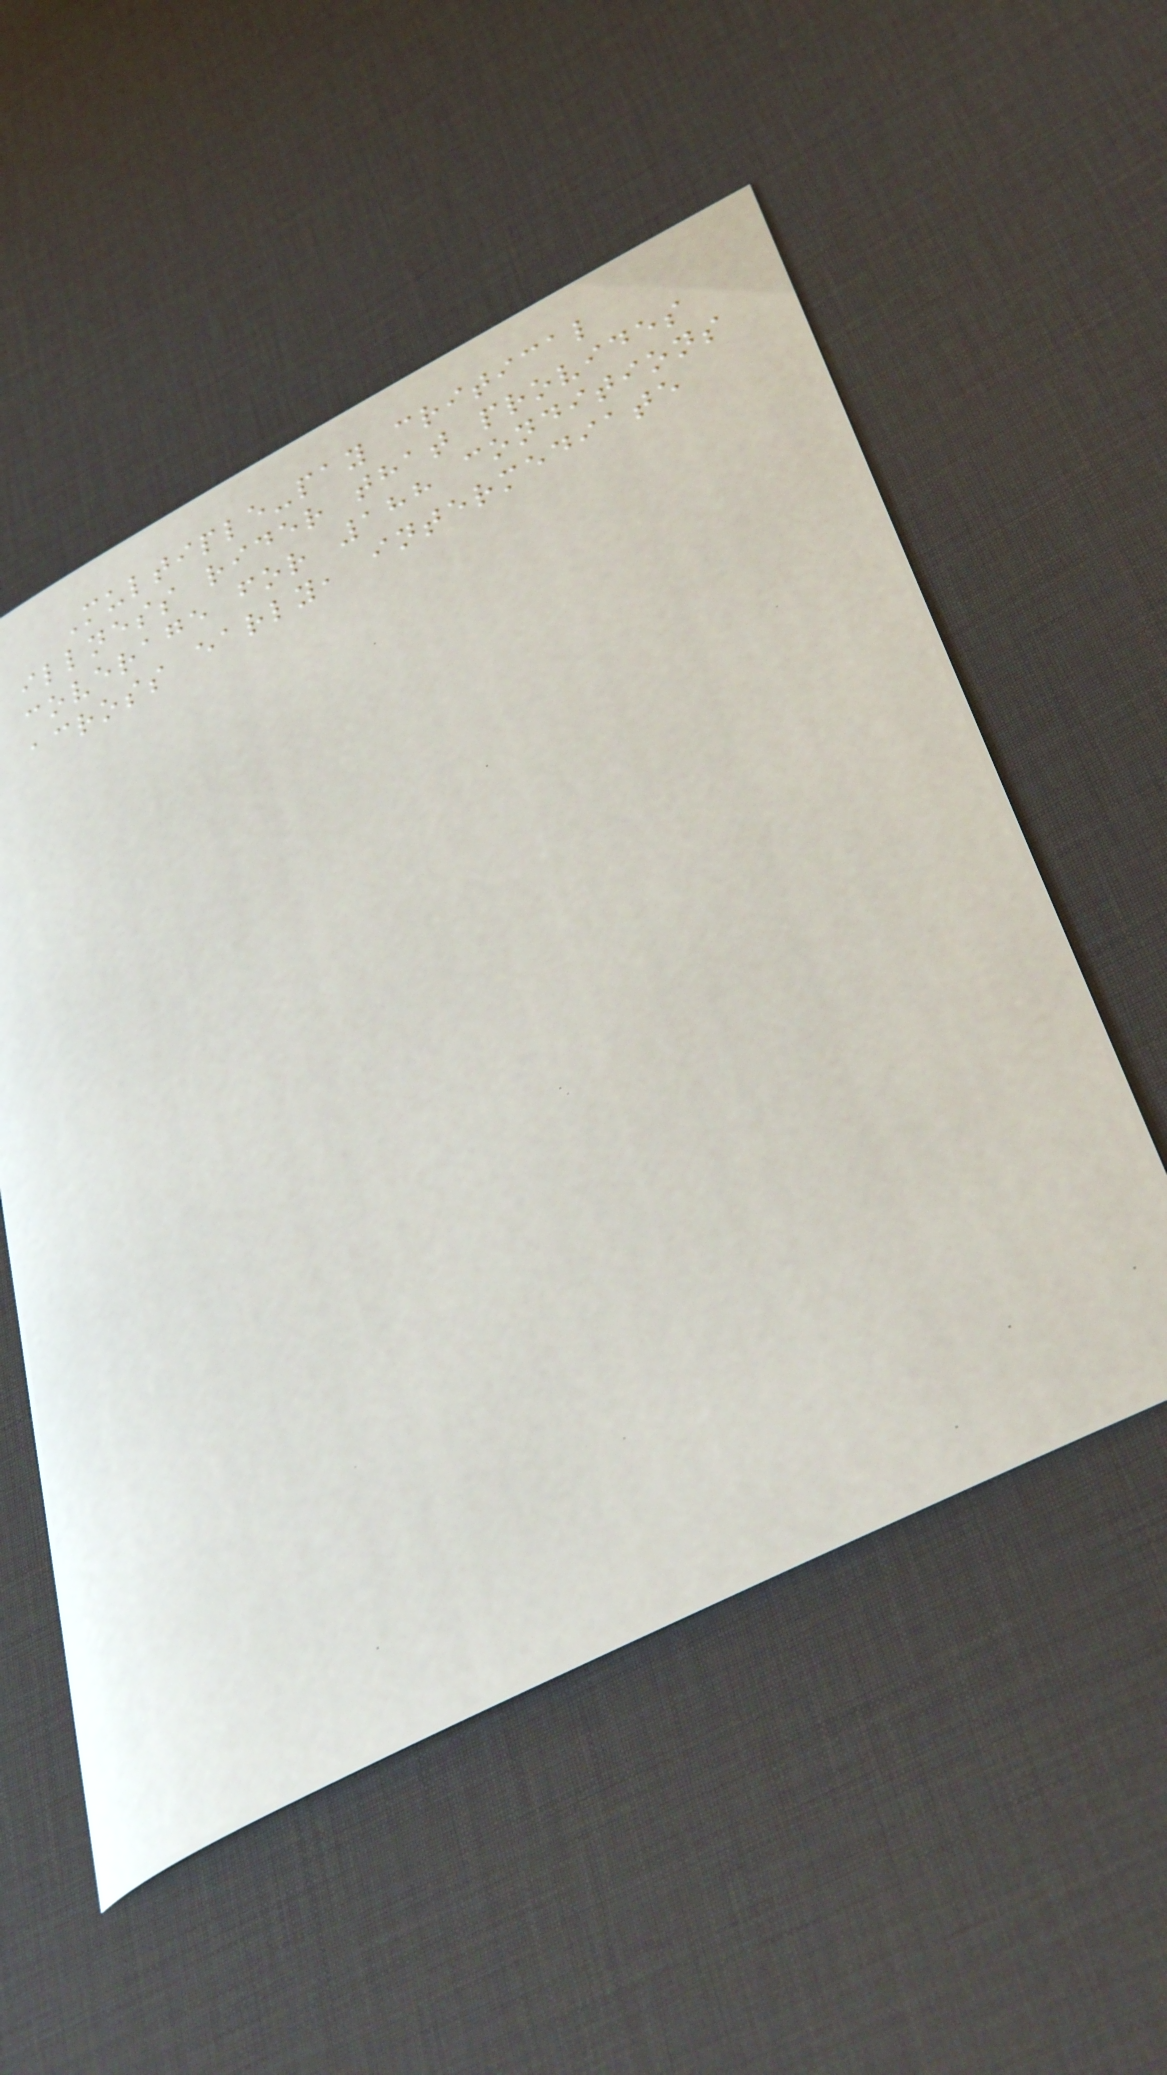Multiple-pay critical
illness rider that provides
coverage for 188 conditions
across early, intermediate
